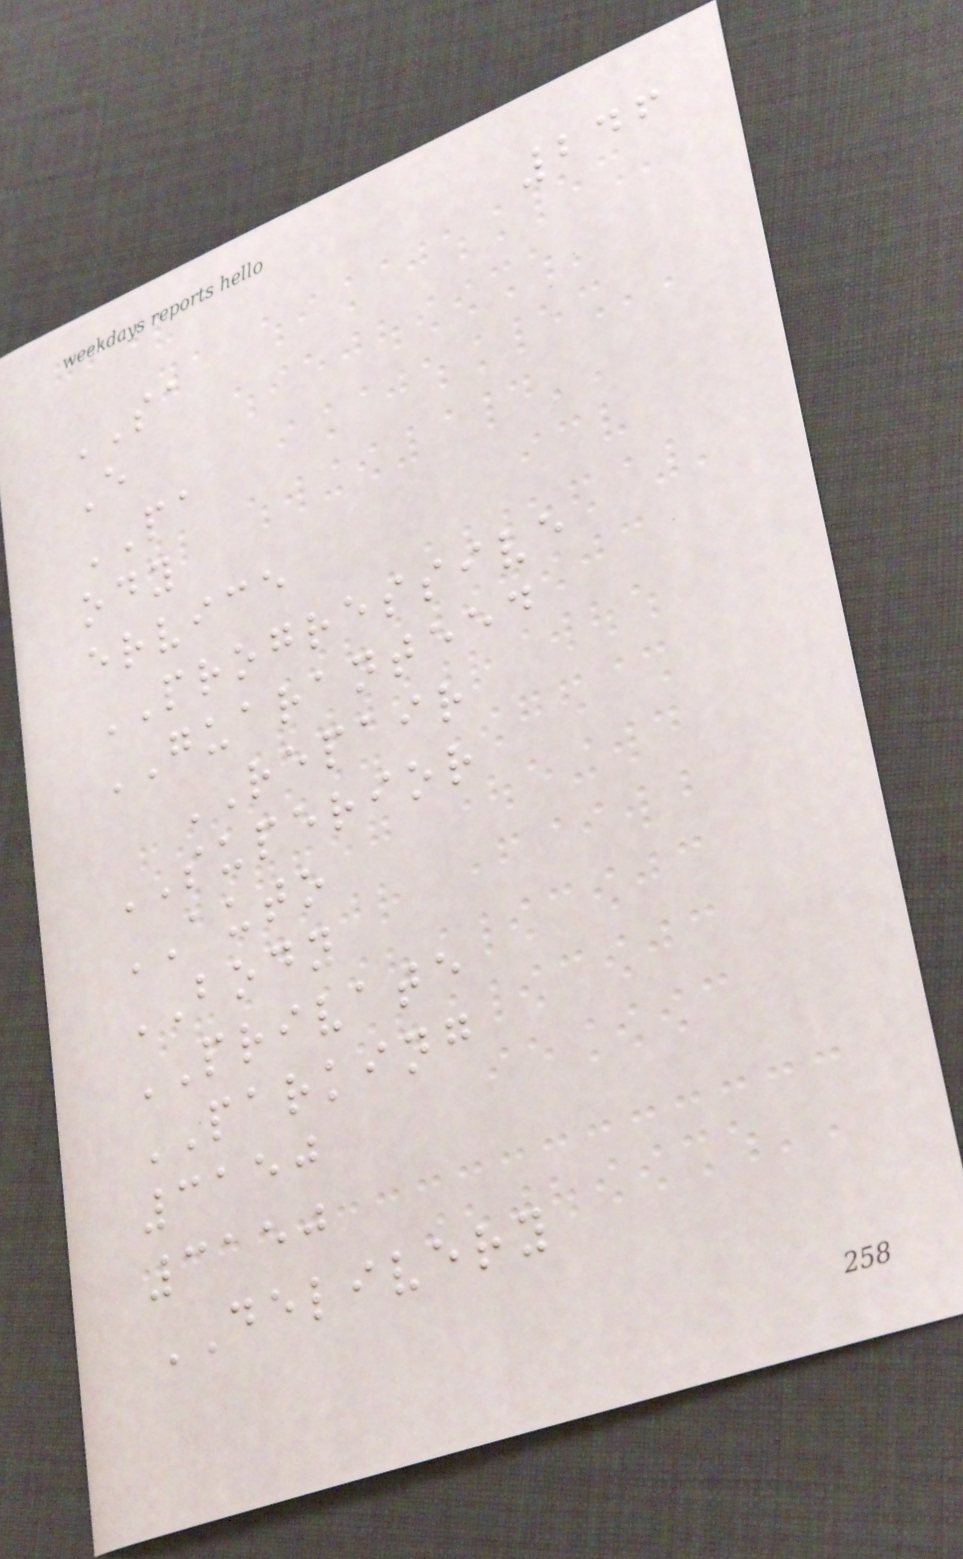246
SA
E
PA
ody
ervice
PROGRESSIVE
GUARANTEED
REPAIR
SUPERIOR
AUTO
BODY
PRIVATE
PARKING
3150
3150
DELIVERY
